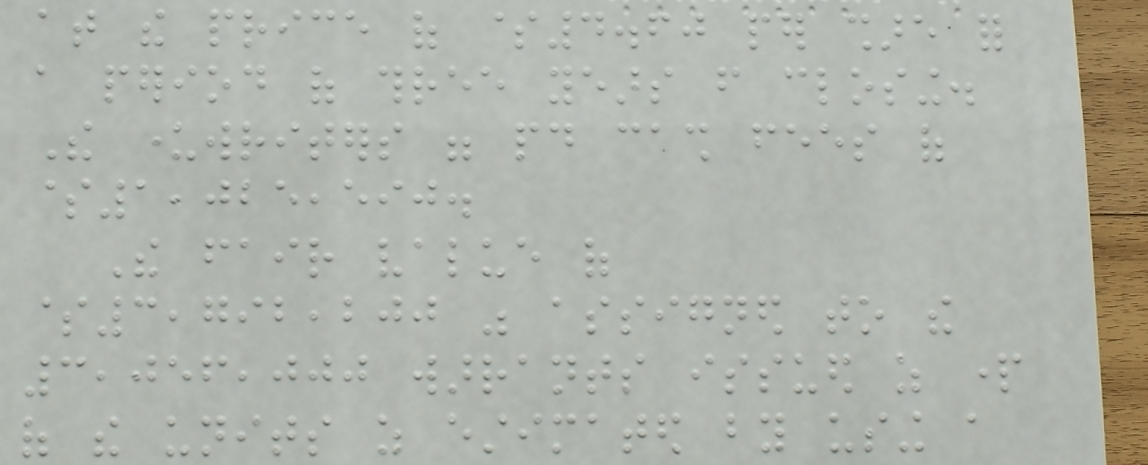at the price of $4.60 per share for
a period of three years from closing.
The underwriters were paid cash fees of
$1,025,590.
The fair value of
$3,792,200 was assigned to the
3,056,000 warrants issued as part
of the units as estimated by using a
